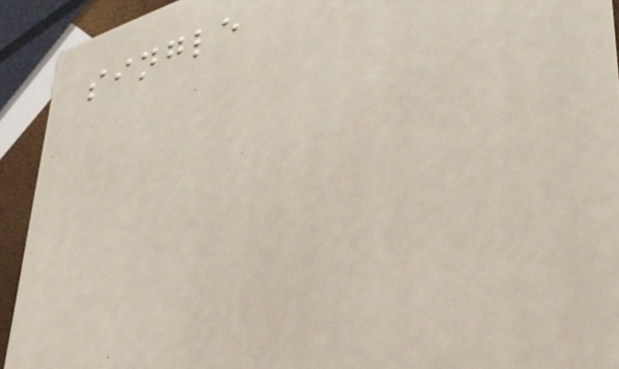single
